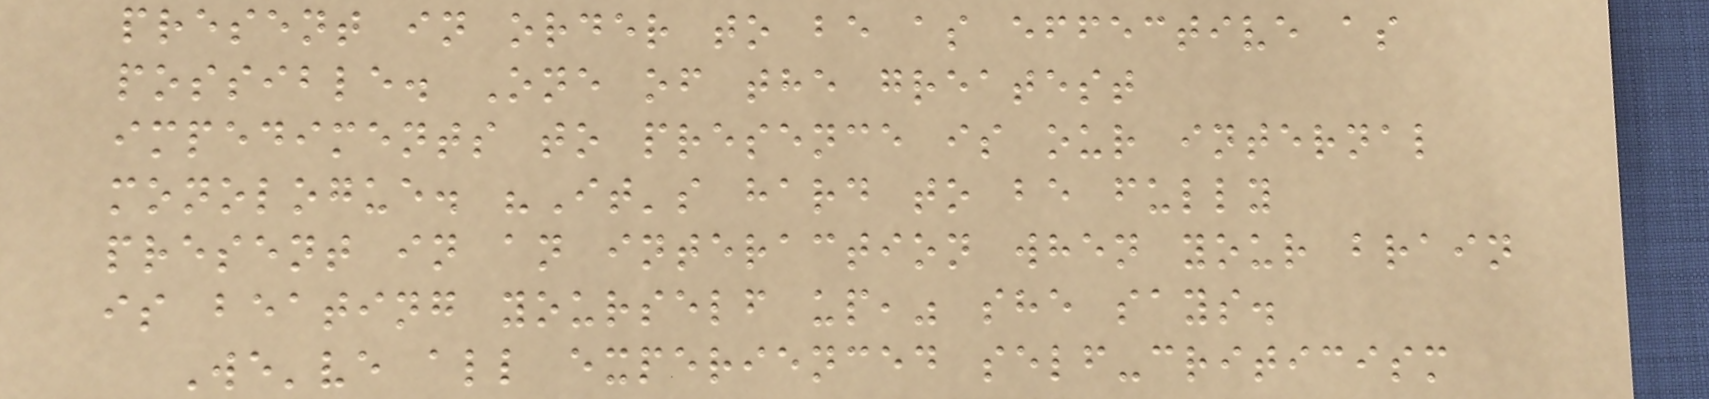present in order to be as effective as
possible. One of the greatest
impediments to presence is our internal
monologue. "It's hard to be fully
present in an interaction when your brain
is beating yourself up," she says.
We've all experienced self-criticism
